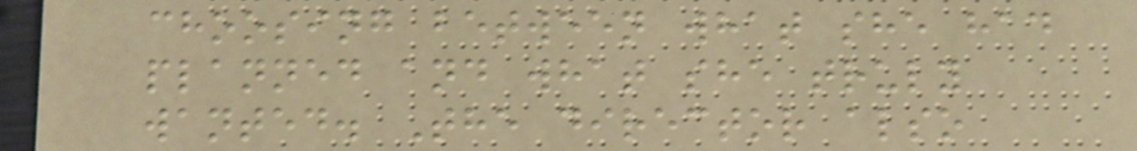choosing between what she had
planned and what she truly
wanted. The director also
